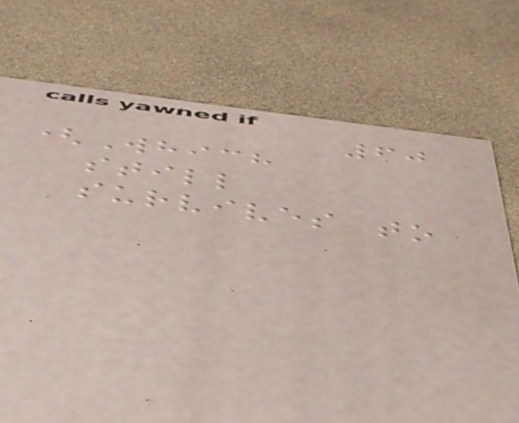60
(Which
still
survives to
